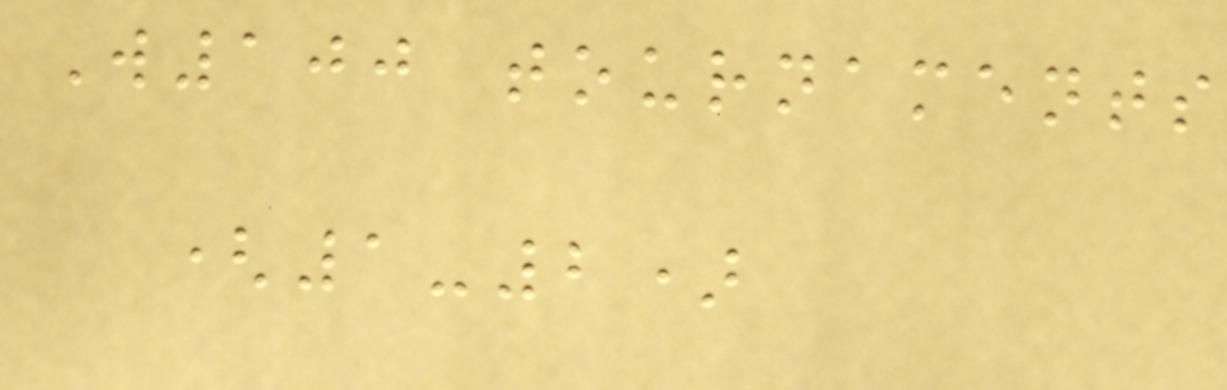W100 tournaments
(1-2)
